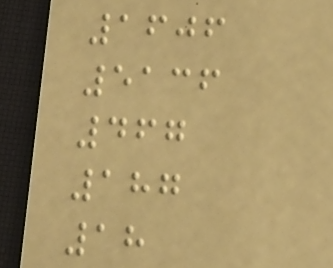1606
5136
467
187
18
